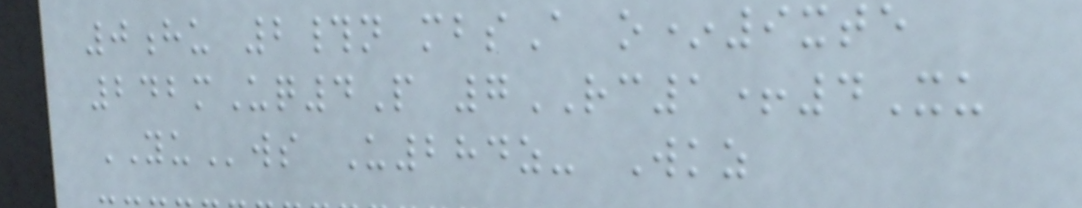0hu 2#n mbsA o*9xte
242mUq4P 7RC1+4Xu
YUws U284z- Wkz
